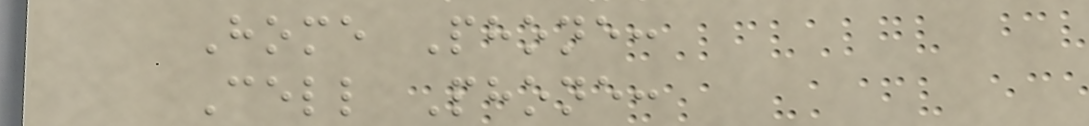Home Phone:
Cell Phone:
